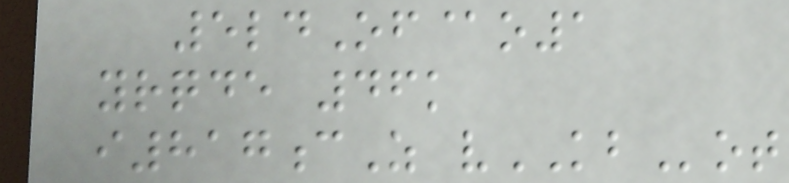5ldOf@o1
yrqde 46k
i817cZ vKBot
